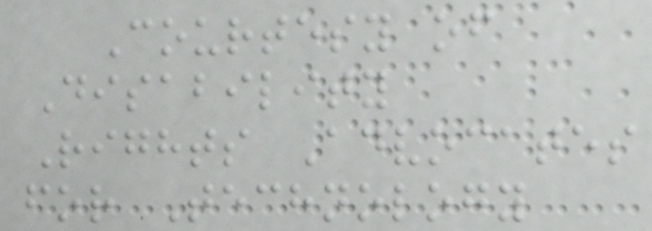Courtesy of
Disability
Rights Advocates
for Technology
